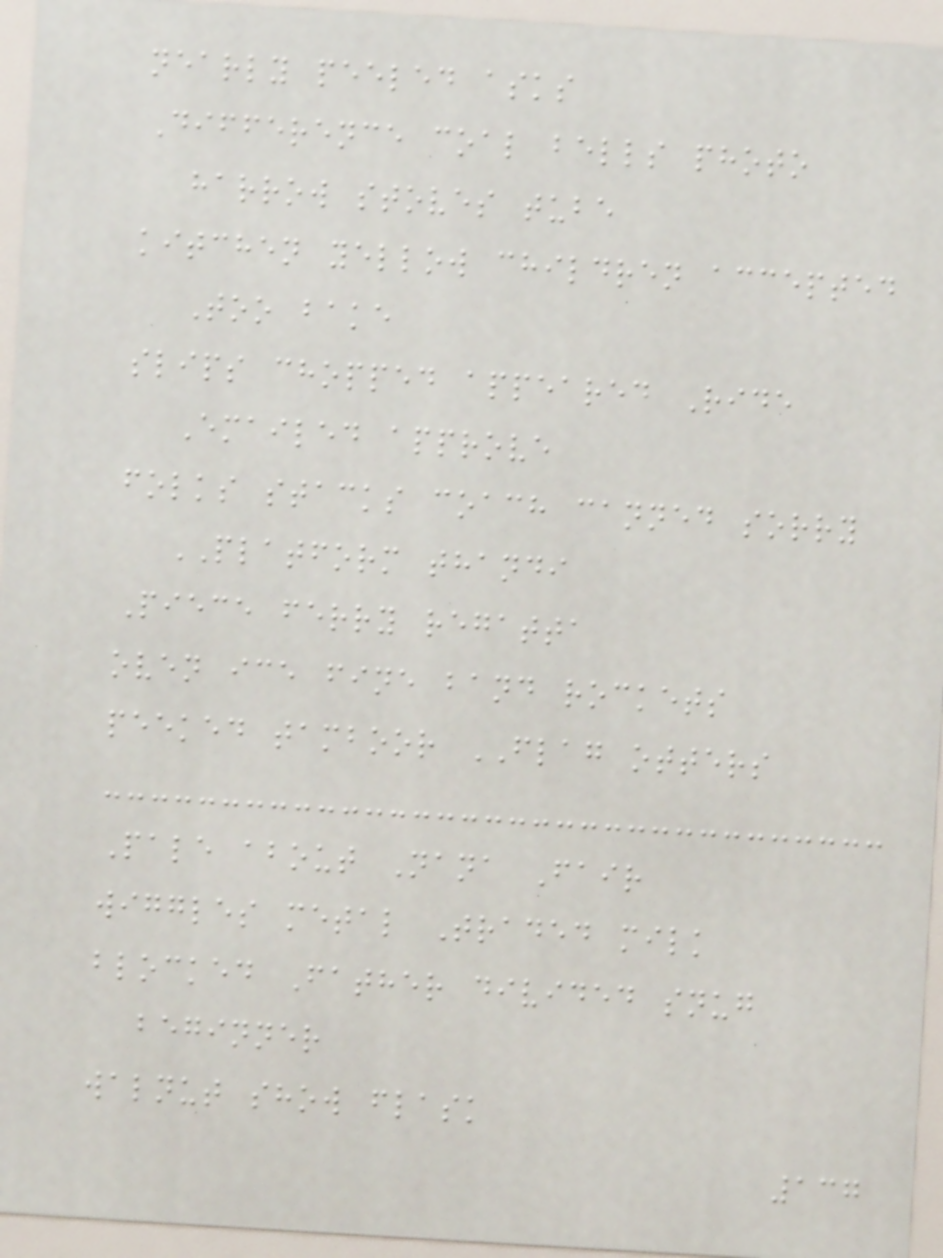nearly peeled asks
Difference coal bells photo
harrow stoves tube
kitchen yellow children accepted
Too bake
slips chopped appeared Ride
Emailed approve
folks stacks coach canned sorry
PLATFORM thandi
Piece ferry regatta
oven ice fine band rockets
peeked tamboor FLAG otters
Pale about Nana Fair
wiggles metal Traded milk
blocked Father divided snug
beginner
walnut show flask
137
